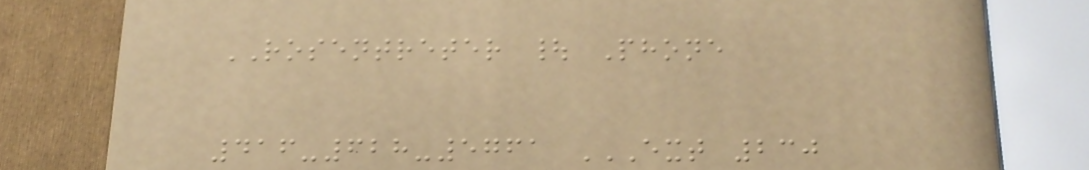ROSENTRETER | Phone
416-628-5761 EXT 230
